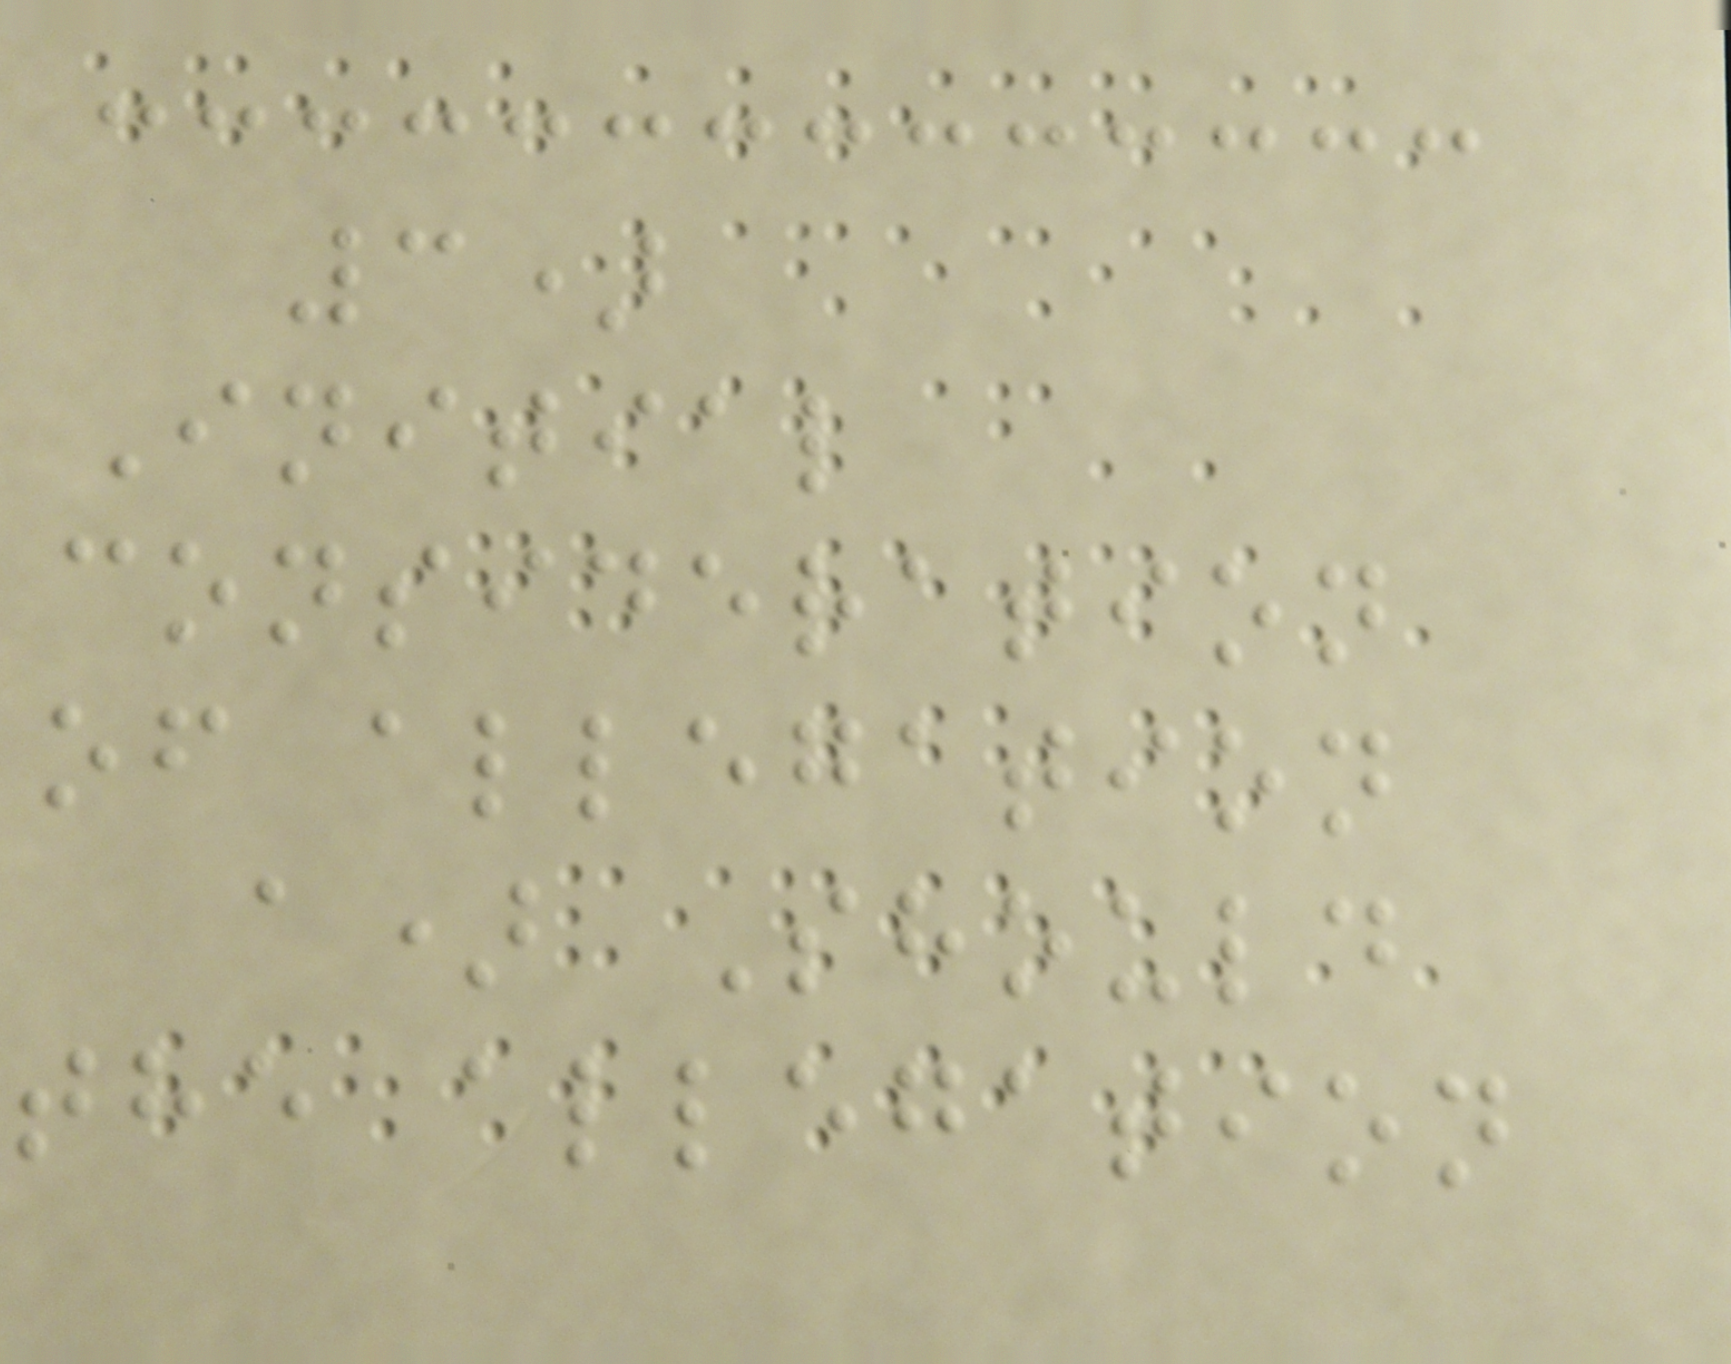3)
Initial
consideration
of allegation
a) Should
the allegation
